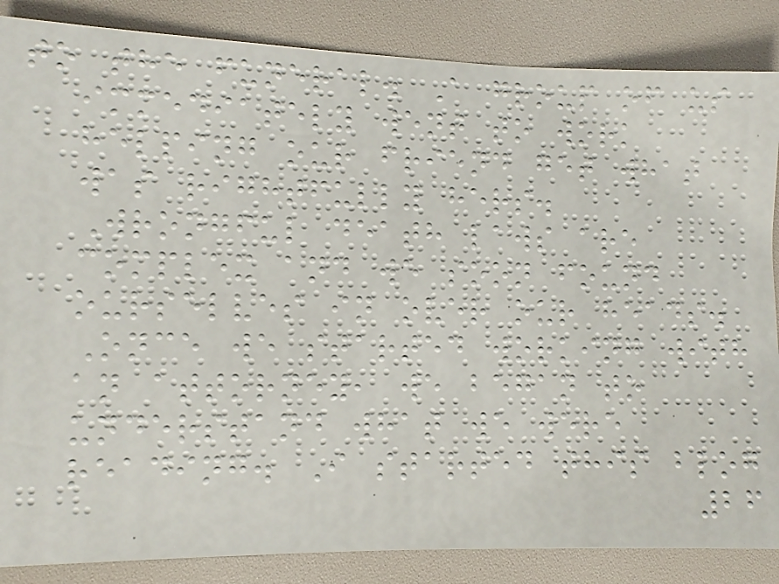to the funeral. A group of us
immediately went to work
helping our friend get what
was rightfully hers.
Wrongful death laws are
complex and we soon found
ourselves in over our heads.
Once we started working with
an attorney, we began to
understand what we were
reading. I started this blog
26
